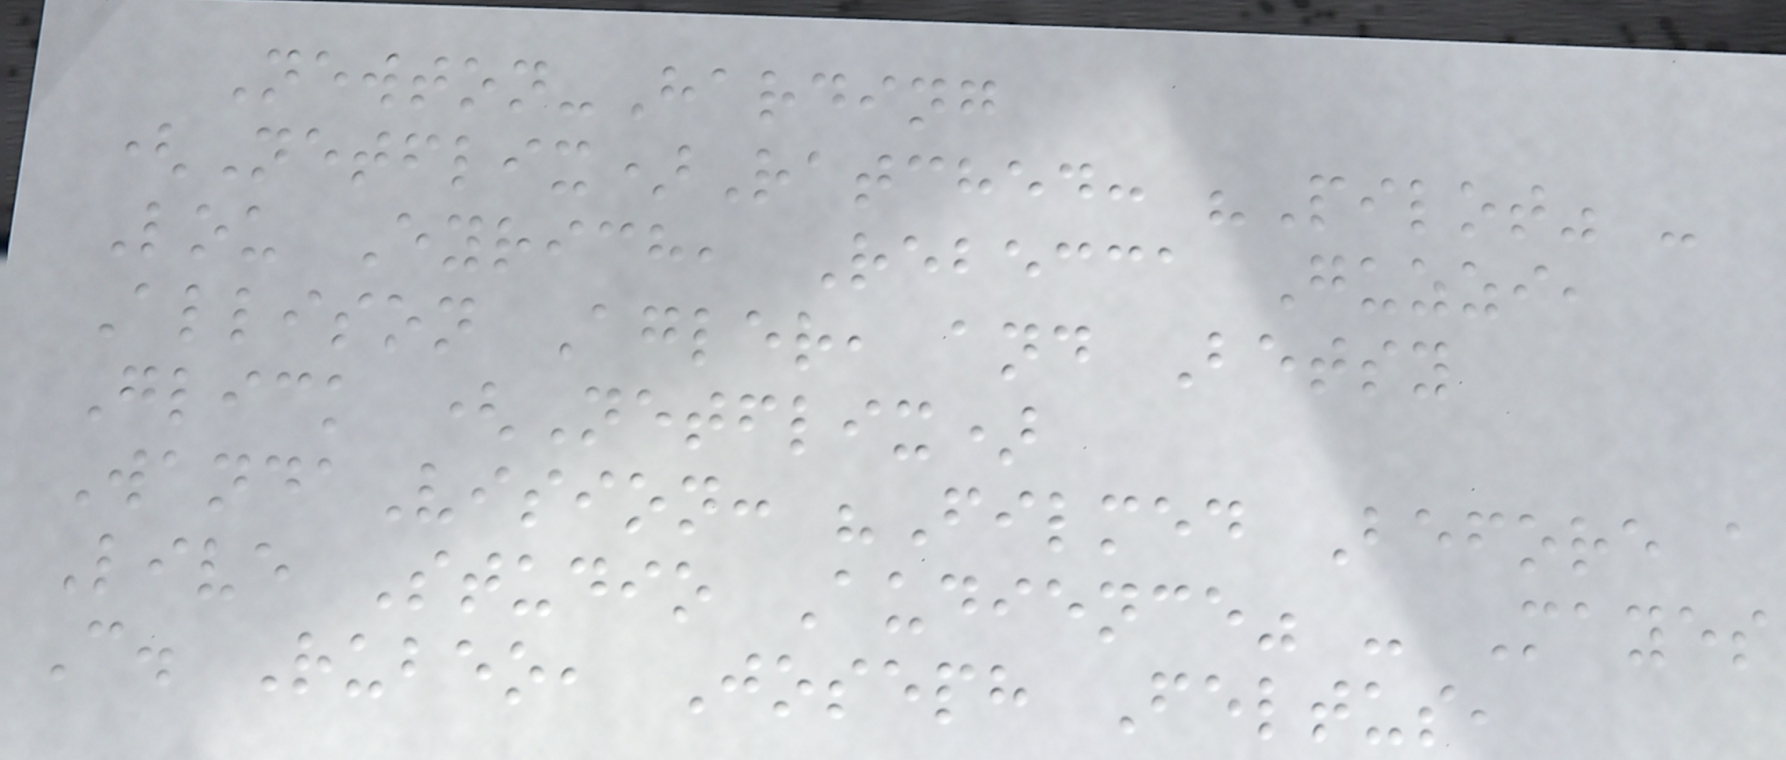Newton-Harding
(Netflix)Ratched: "Pilot" -
Lou Eyrich, Rebecca Guzzi,
Allison Agler, and Betsy
Glick (Netflix)
WandaVision: "Filmed Before a
Live Studio Audience" - Mayes
C. Rubeo, Joseph Feltus,
